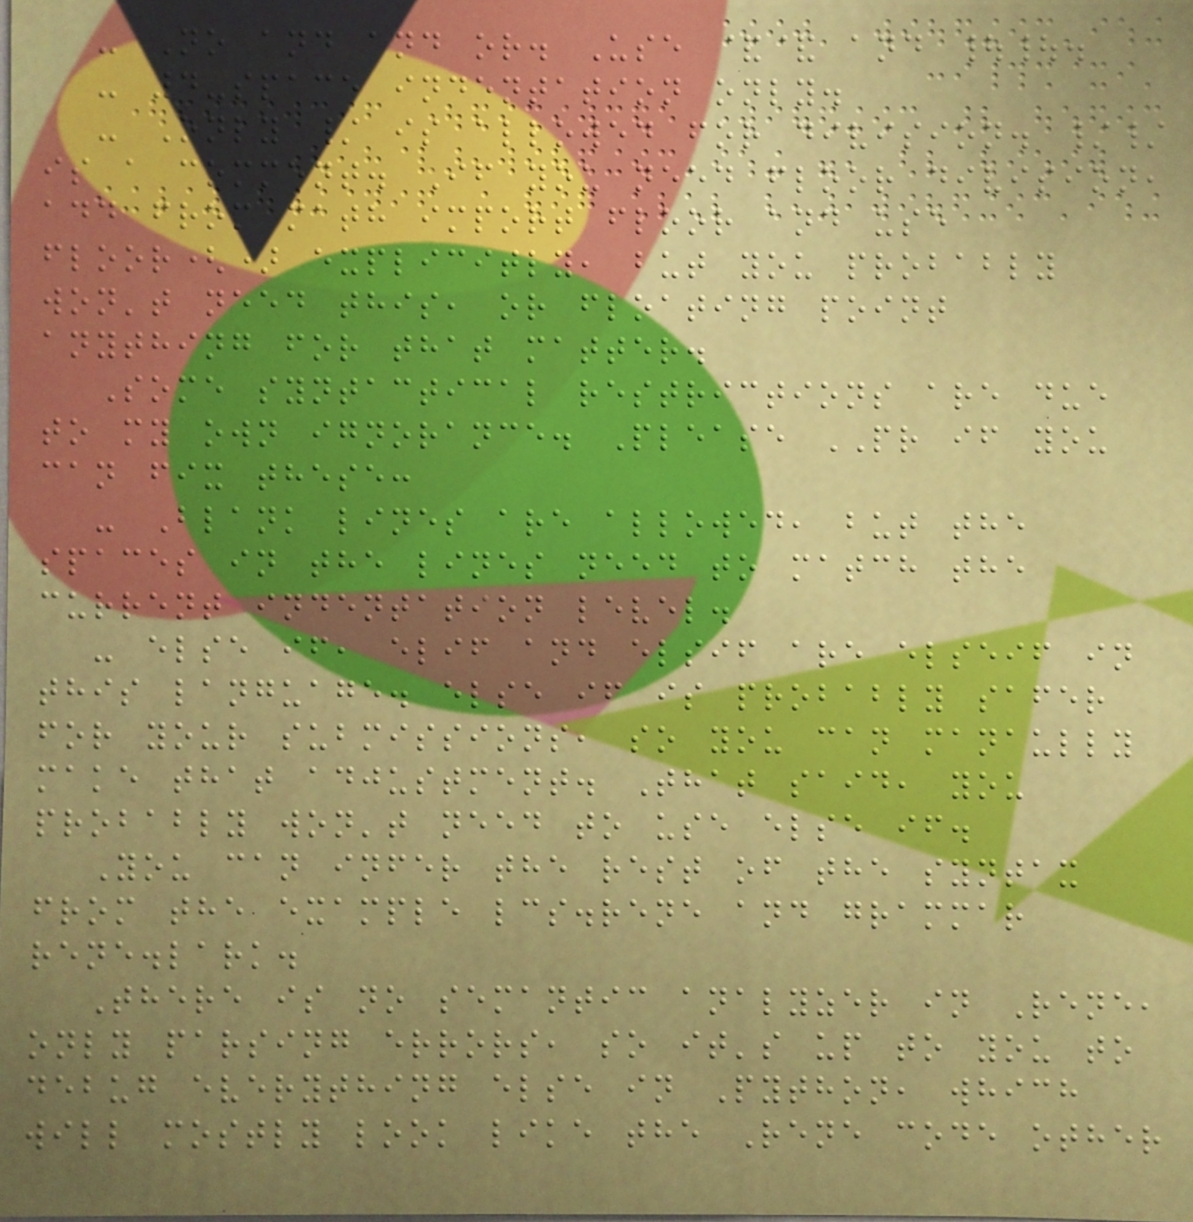- No and and or. Use && and ||.
- 4-space indentation only.
- Only / is allowed for division. //
is a comment. If you need floor division,
add from math import floor and use
floor() explicitly, but you probably
won't need this, or floating point
anything for that matter.
Some syntactical restrictions are due
to my own ignorance. Please PR if you
can fix these:
- Blank lines are allowed, but the
spaces in the lines need to match the
current indentation level.
- else if, elif and elsif are elseif in
this language. else if is probably safer
for your submissions, so you can manaully
make that adjustment. That said, you
probably won't need to use else if.
You can infer the rest of the syntax
from the example lcs.rene and grammar
rene.lark.
There is no semantic analyzer in Rene,
only parsing errors, so it's up to you to
debug everything else in Python, which
will mostly look like the Rene code other
